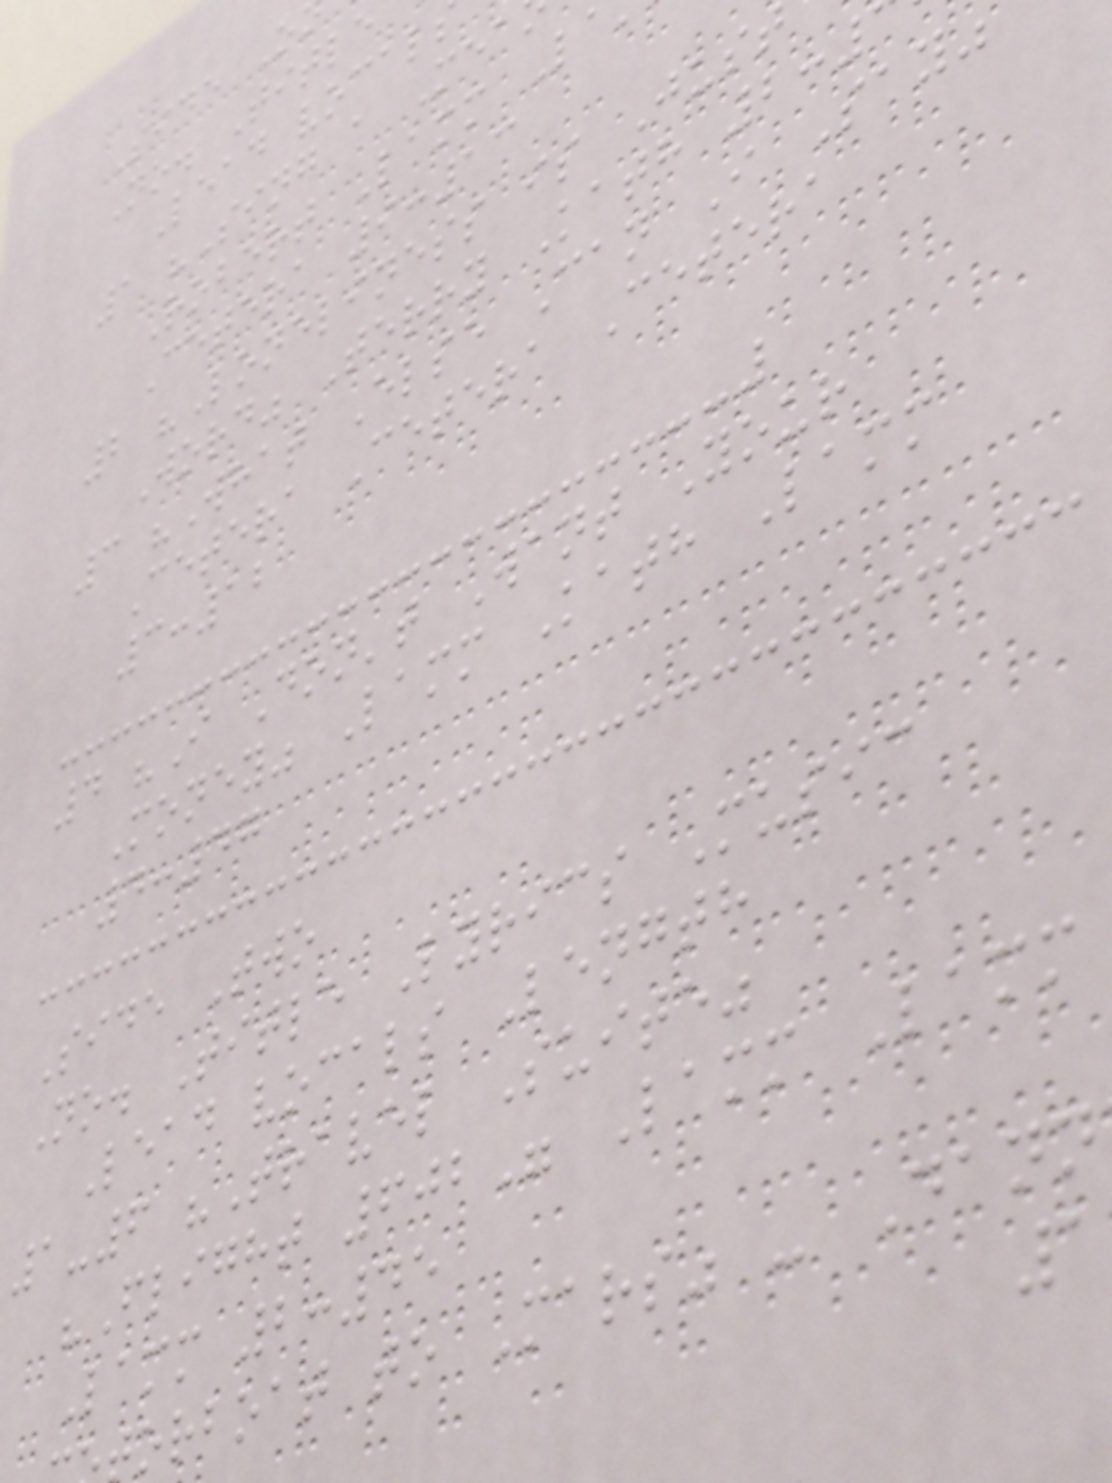Side O
No. Title
Lead vocal
1 "Sing a Mea
Robert Lamm L
Cetera 9:13
2 "Loneliness is Just
Word" Terry Kath 2:
3 "What Else Can I Say"
Cetera Cetera Cetera
3:12
4 "I Don't Want Your
Money" Lamm Kath Lamm
4:47
Side Two
No. Title Lyrics Music
Lead vocals Length
1-6 "Travel Suite"
"Flight 602" Lamm Lamm
Lamm 2:45
torboat to Mars" - Dann
